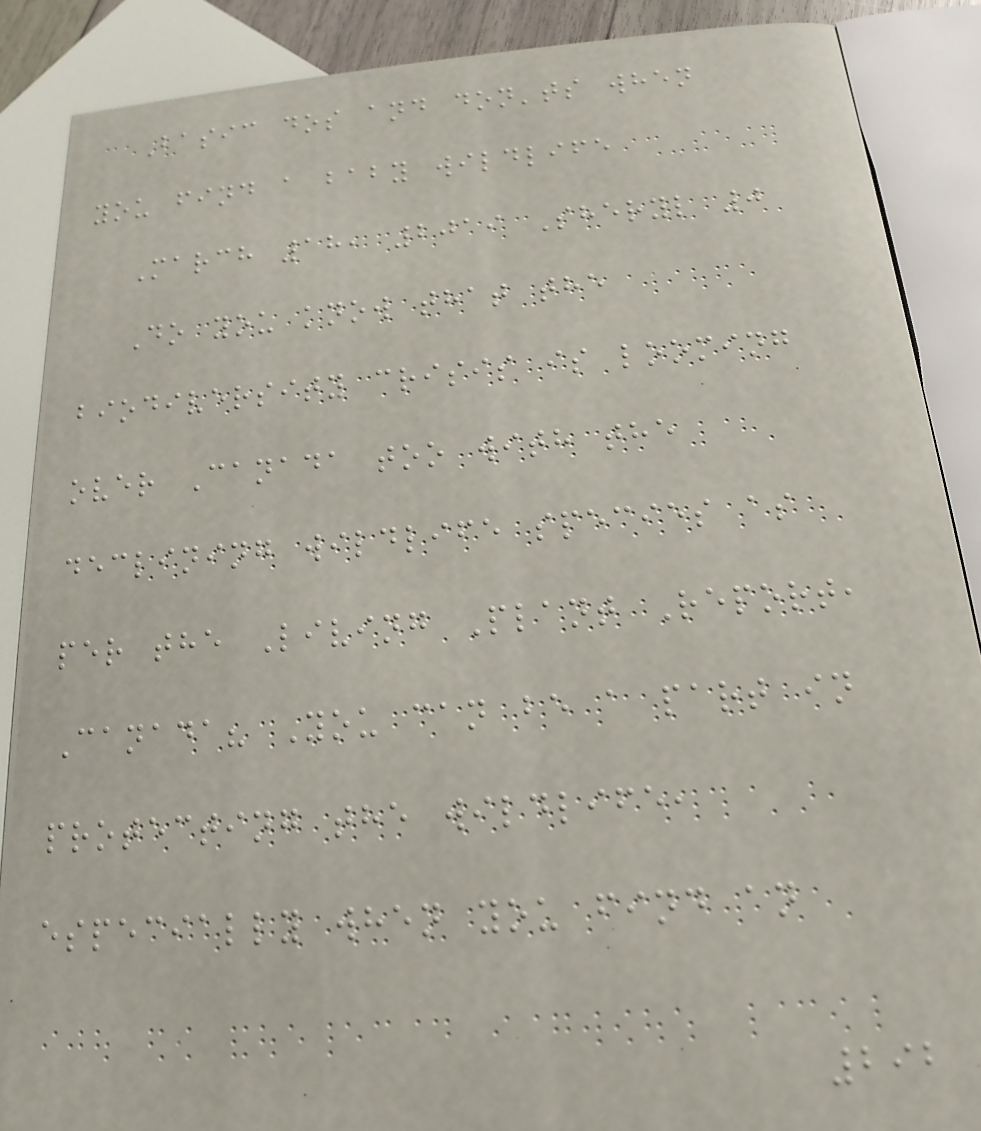Basic dos and don'ts when
you find a baby wildlife
March 18, 2019 Sheryl 0
Do you know that the
biodiversity crisis is looming
over Canada too with the
declining wildlife species as
per the Living Plant Report,
Canada? You can be a part in
protecting the wildlife,
especially when you find an
292
